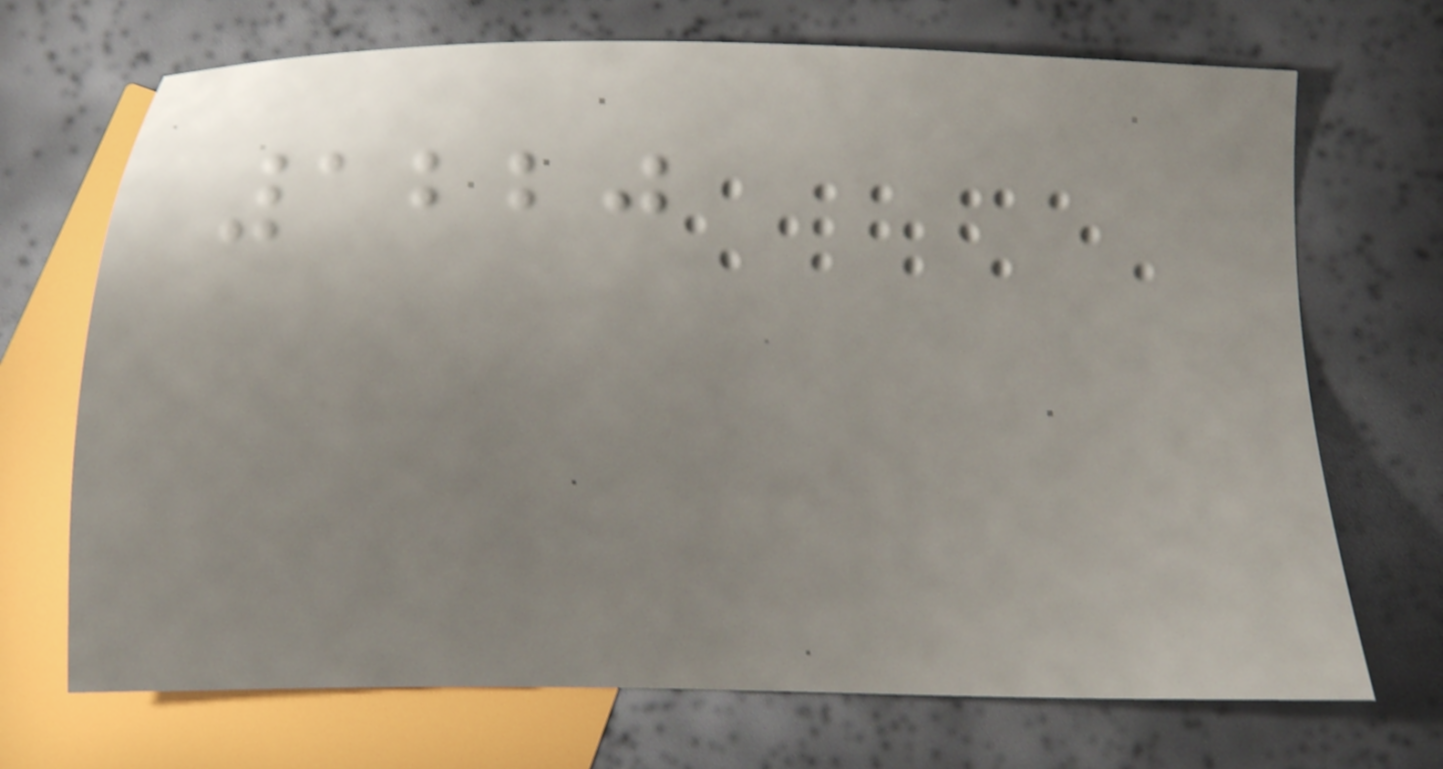1220
